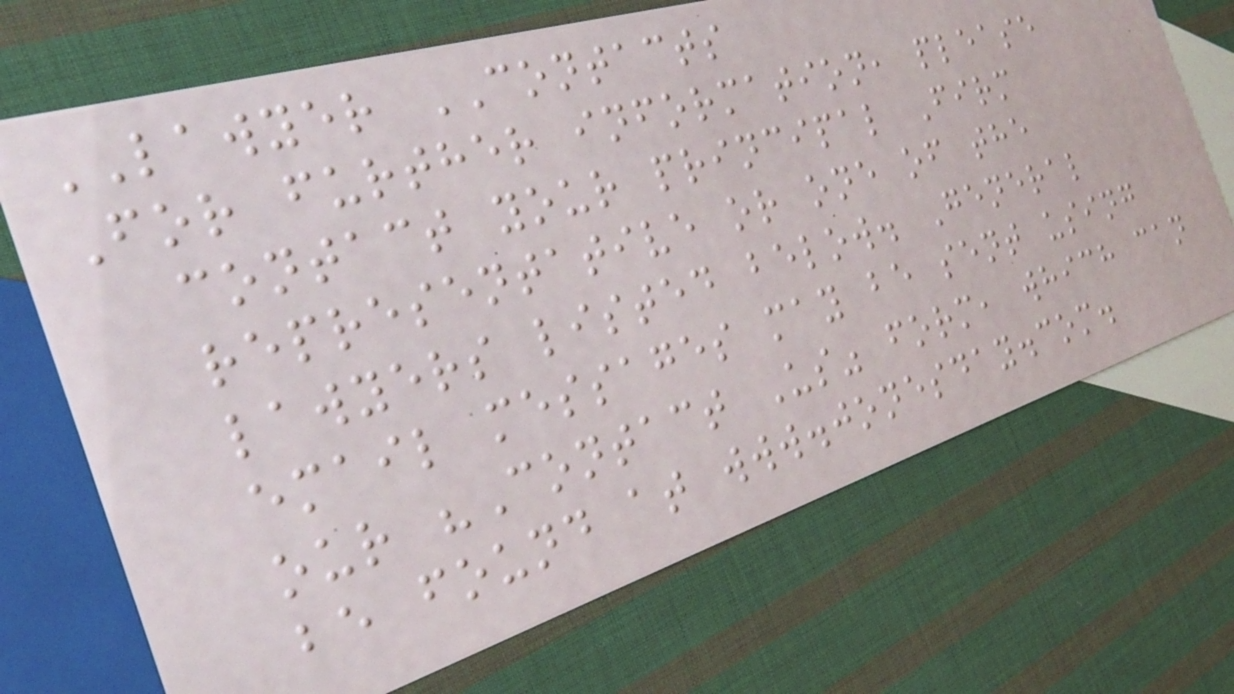LAWYER CONTACTS
For further information, please
contact your principal Firm
representative or one of the
lawyers listed below. General
email messages may be sent using
our "Contact Us" form, which can
be found at www.jonesday.com.
